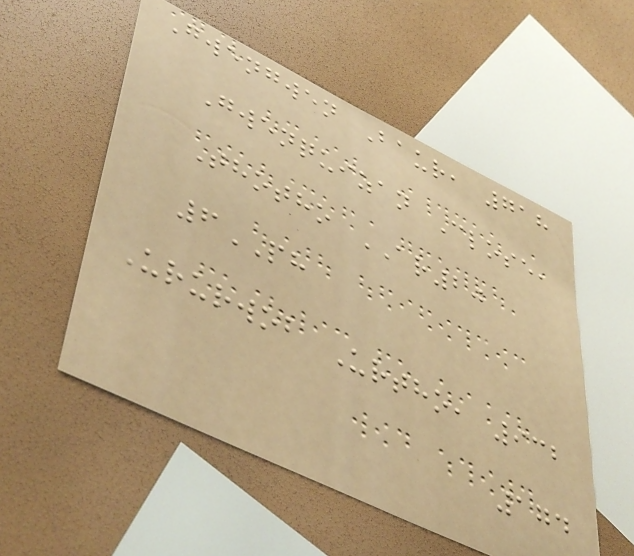Gwengwen Baur, 718
Gwenquizan Close,
Thotho AR20
6PH
Ururwob Urtho, 932
174
